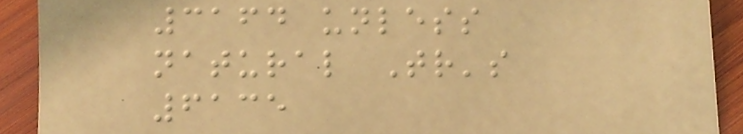3164 unless
natural Tr's
6135
